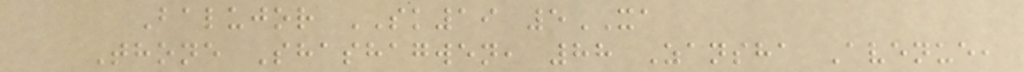Balujor SK19 5XA
Thone Shashagwen, 88 Zansha Avenue,
